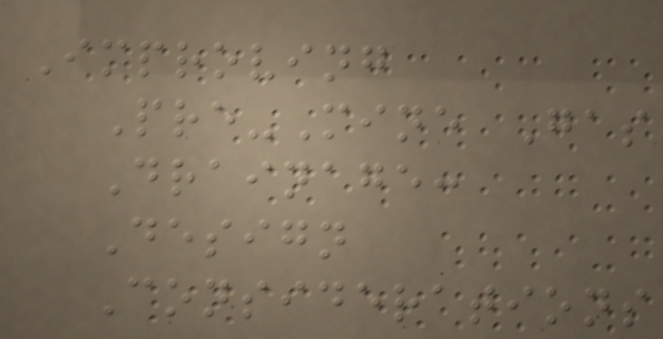Improving
Pre-Mine Gas
Drainage:
Design
Considerations
